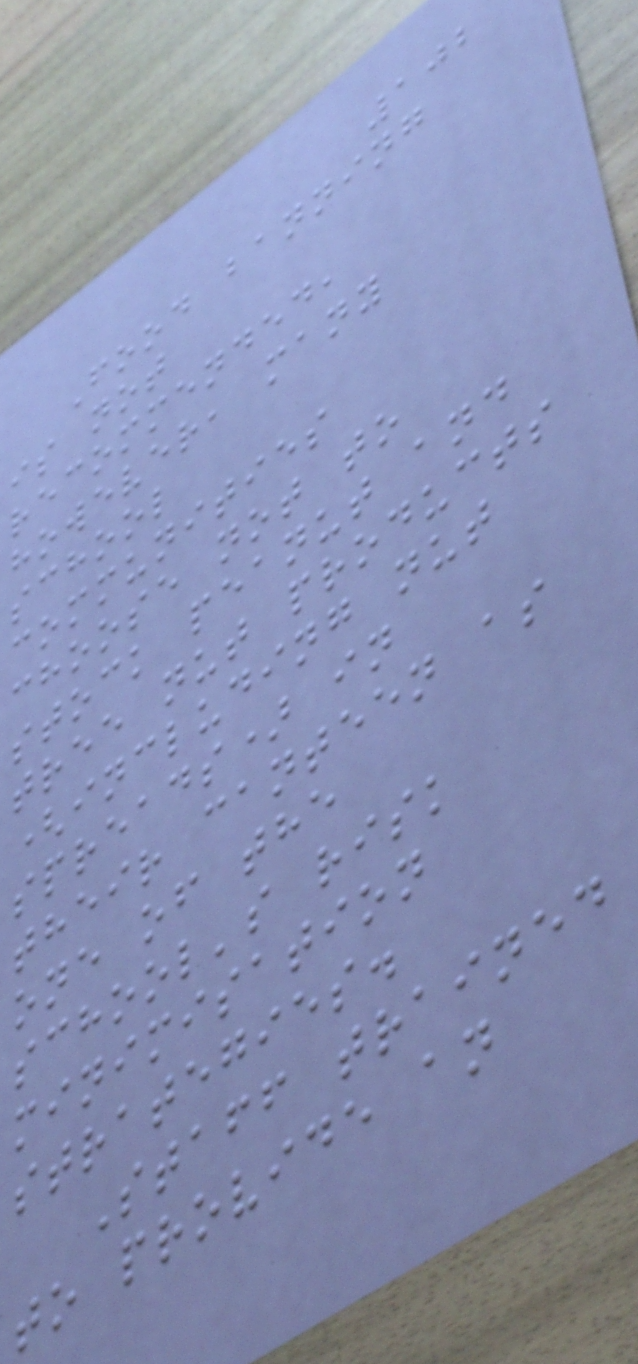102
Food banning
is not
recommended,
however, many
school
communities
choose not to
stock peanut and
tree nut products
(including nut
spreads) in
their canteen as
one of the
school's risk
minimisation
strategies.
Staff trained
to provide an
